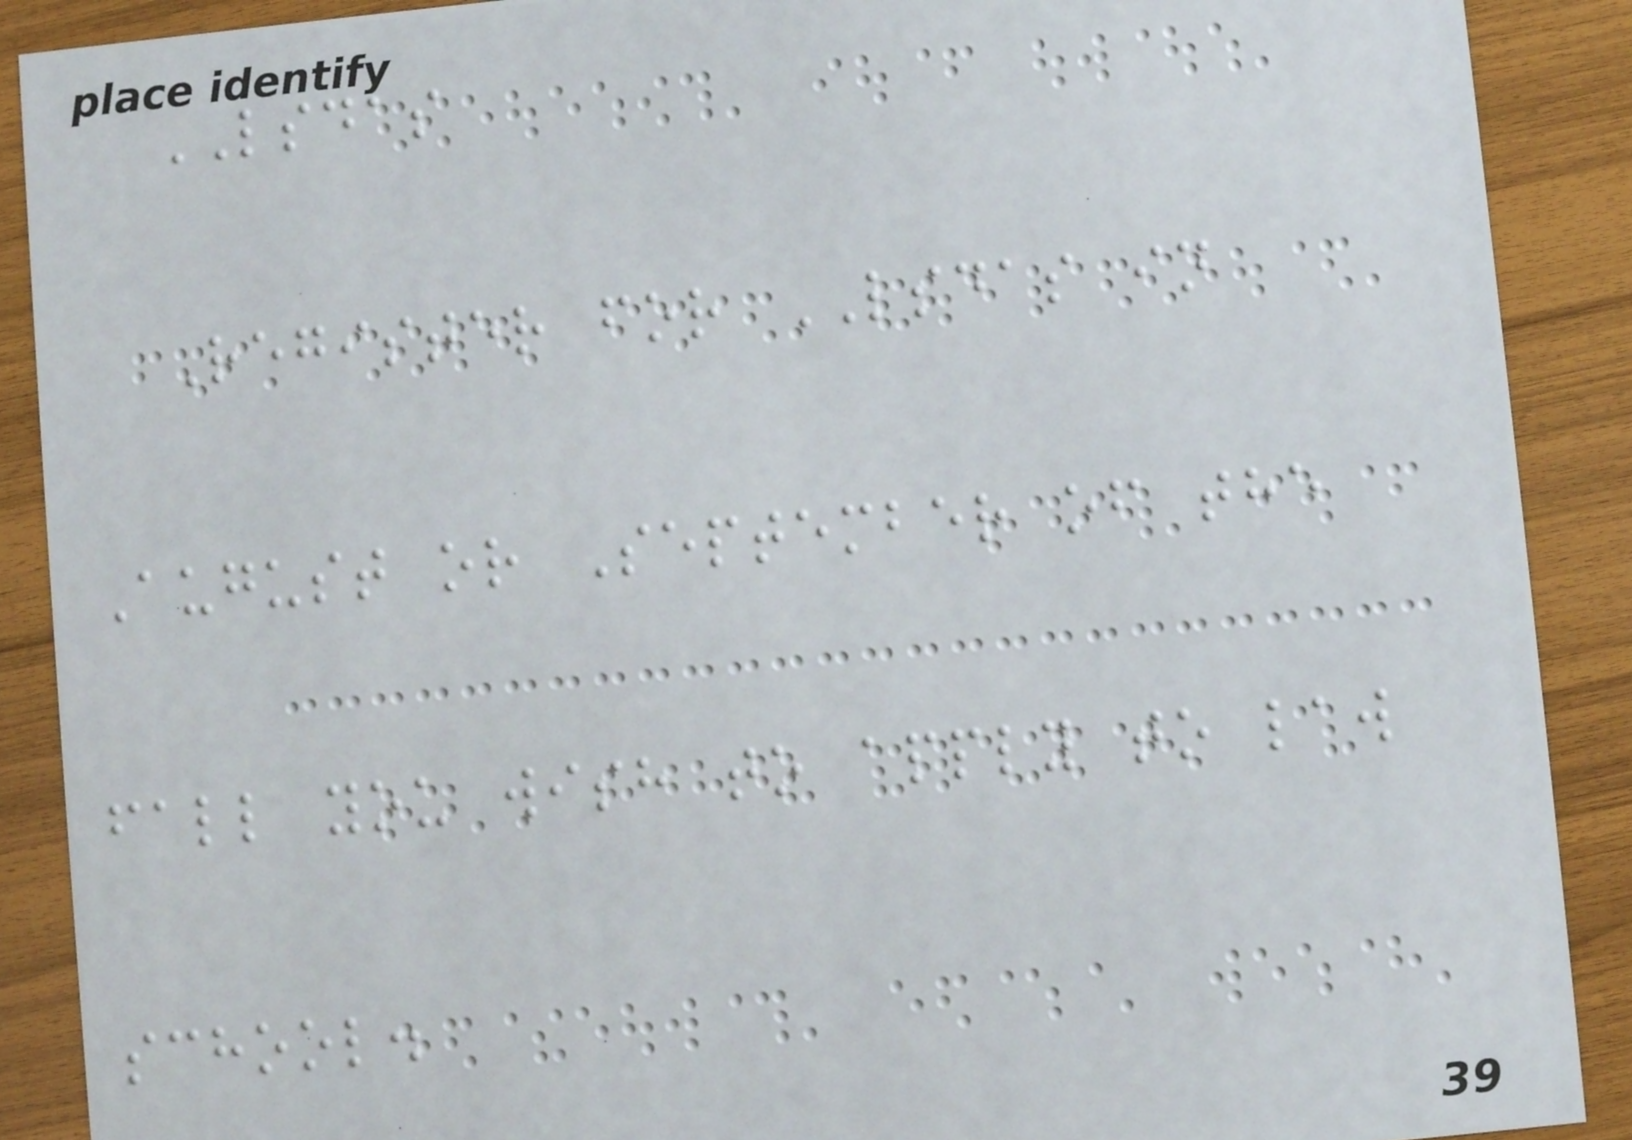LSDAS
Register for LSDAS in
August or September of the
fall you wish to apply to law
school.
